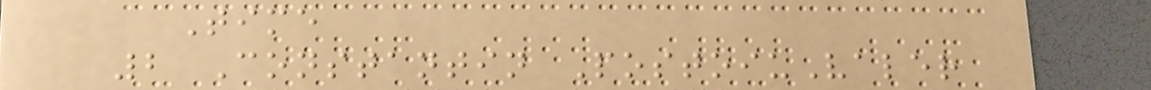Time
2 Constantin PostoiuValer
